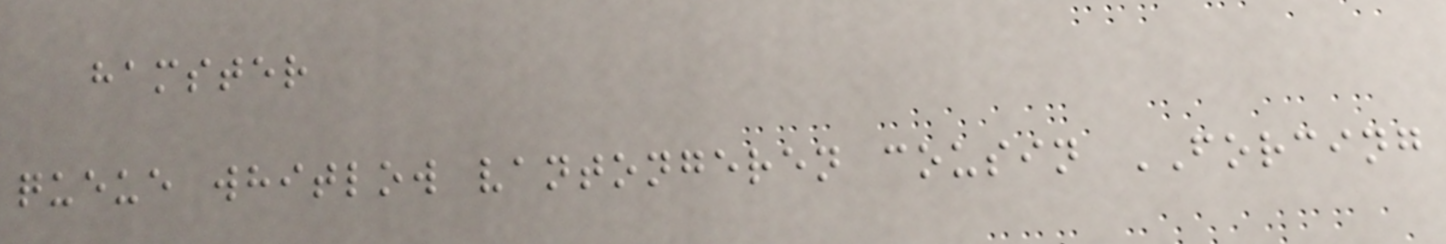hamster
queue whitlow vantongeren cousin FORCING
